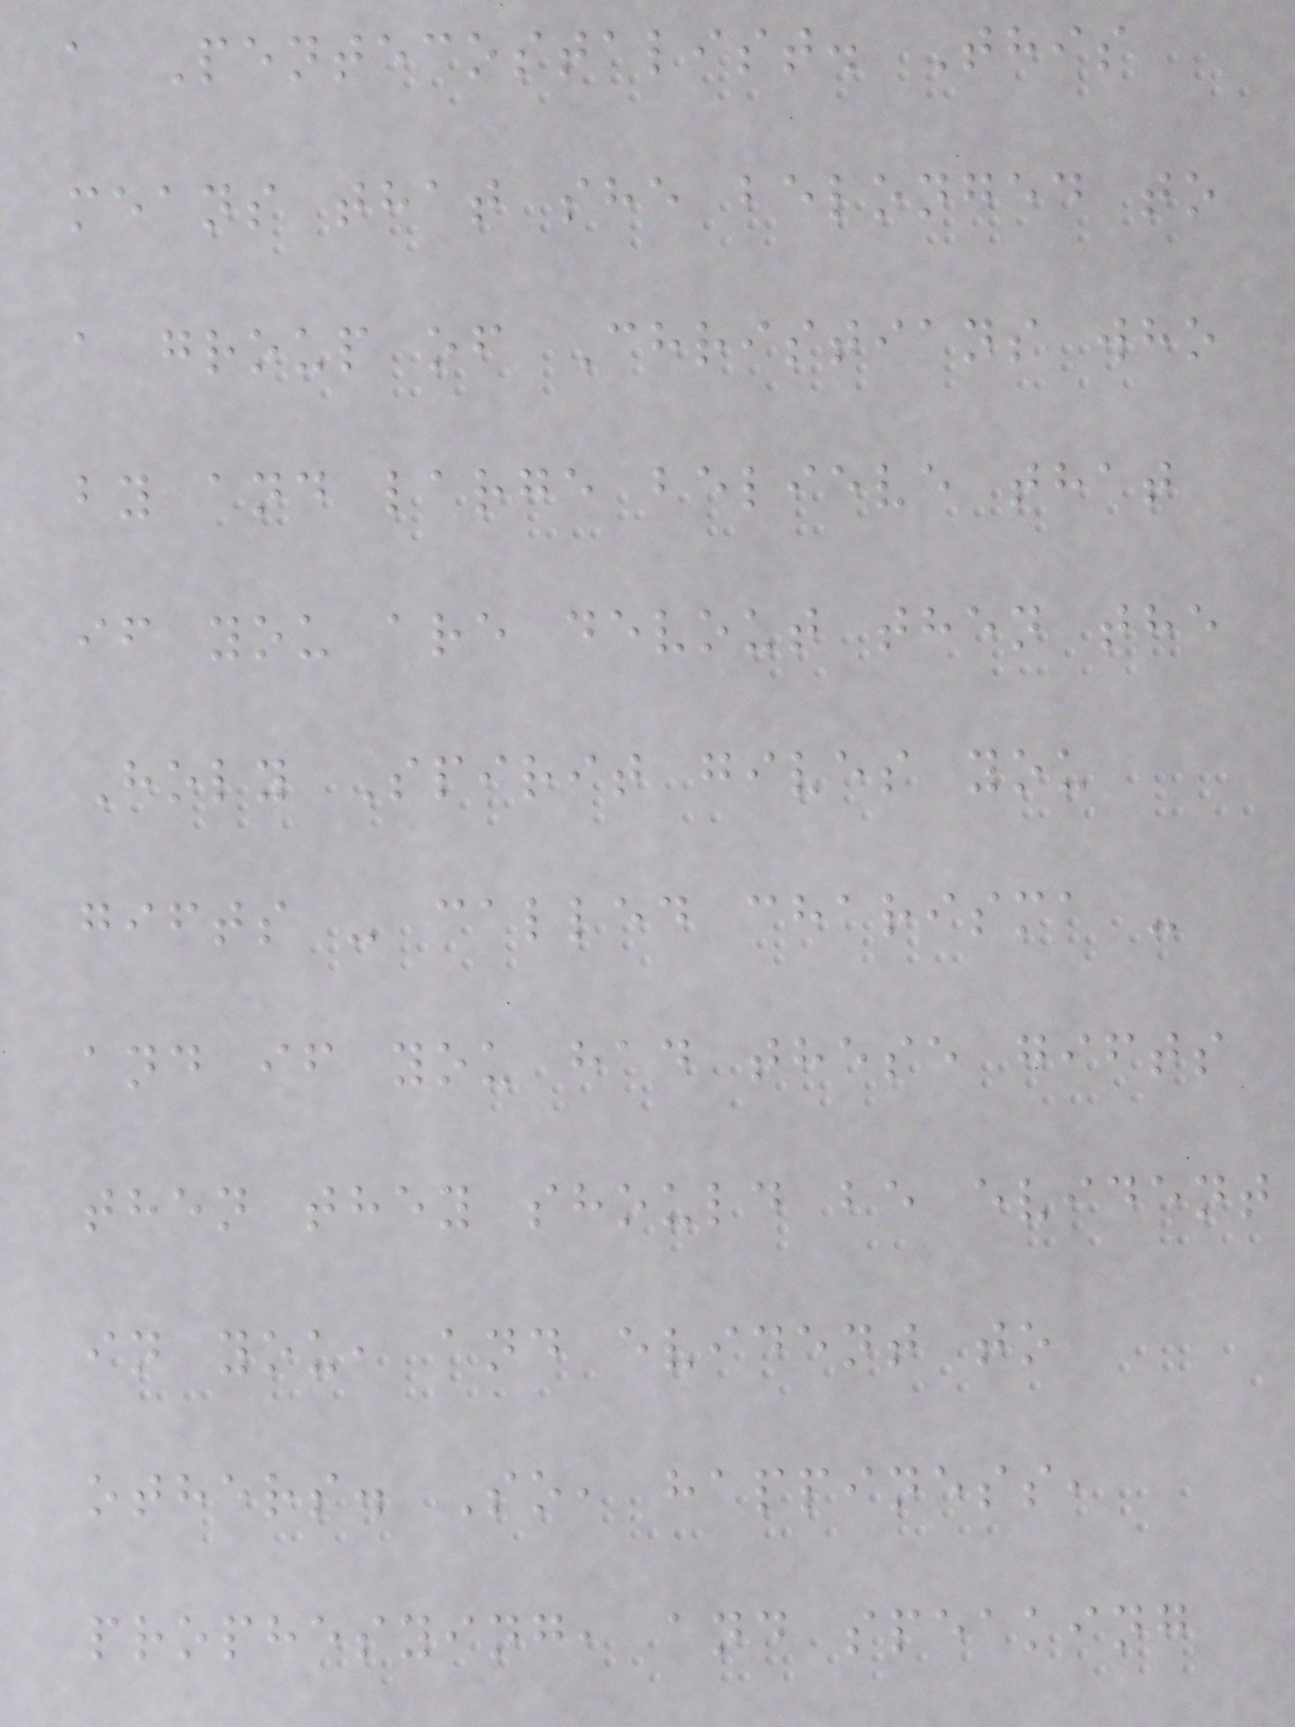a Pentecostalist. This
means that she belonged to
a group of Christians who
by and large believe that
if you are devout then the
Holy Spirit gives you
gifts - called charisma -
and if you had these gifts
then they should be evident
in you, and evident to
others. So, happiness,
prophesying, and speaking
